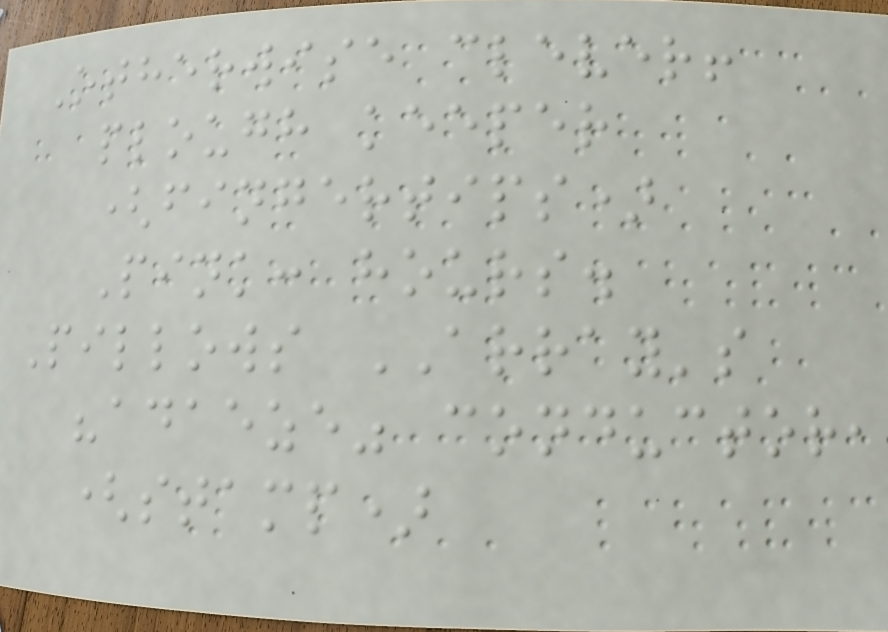Otherwise clever!
plough keeper
(fingertips)
Pink: hours.
Pillows ARRAY's
"adaeze" conductor,
(stamp)
